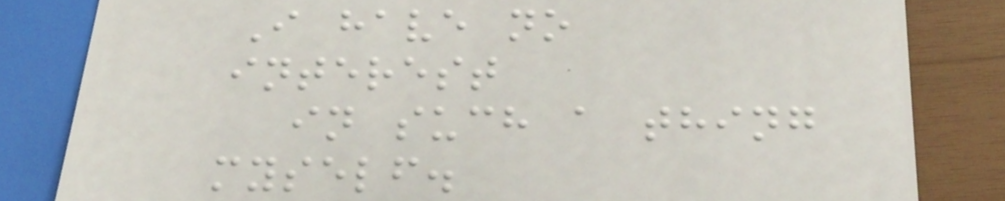I have no
interest
in such a thing
myself.
